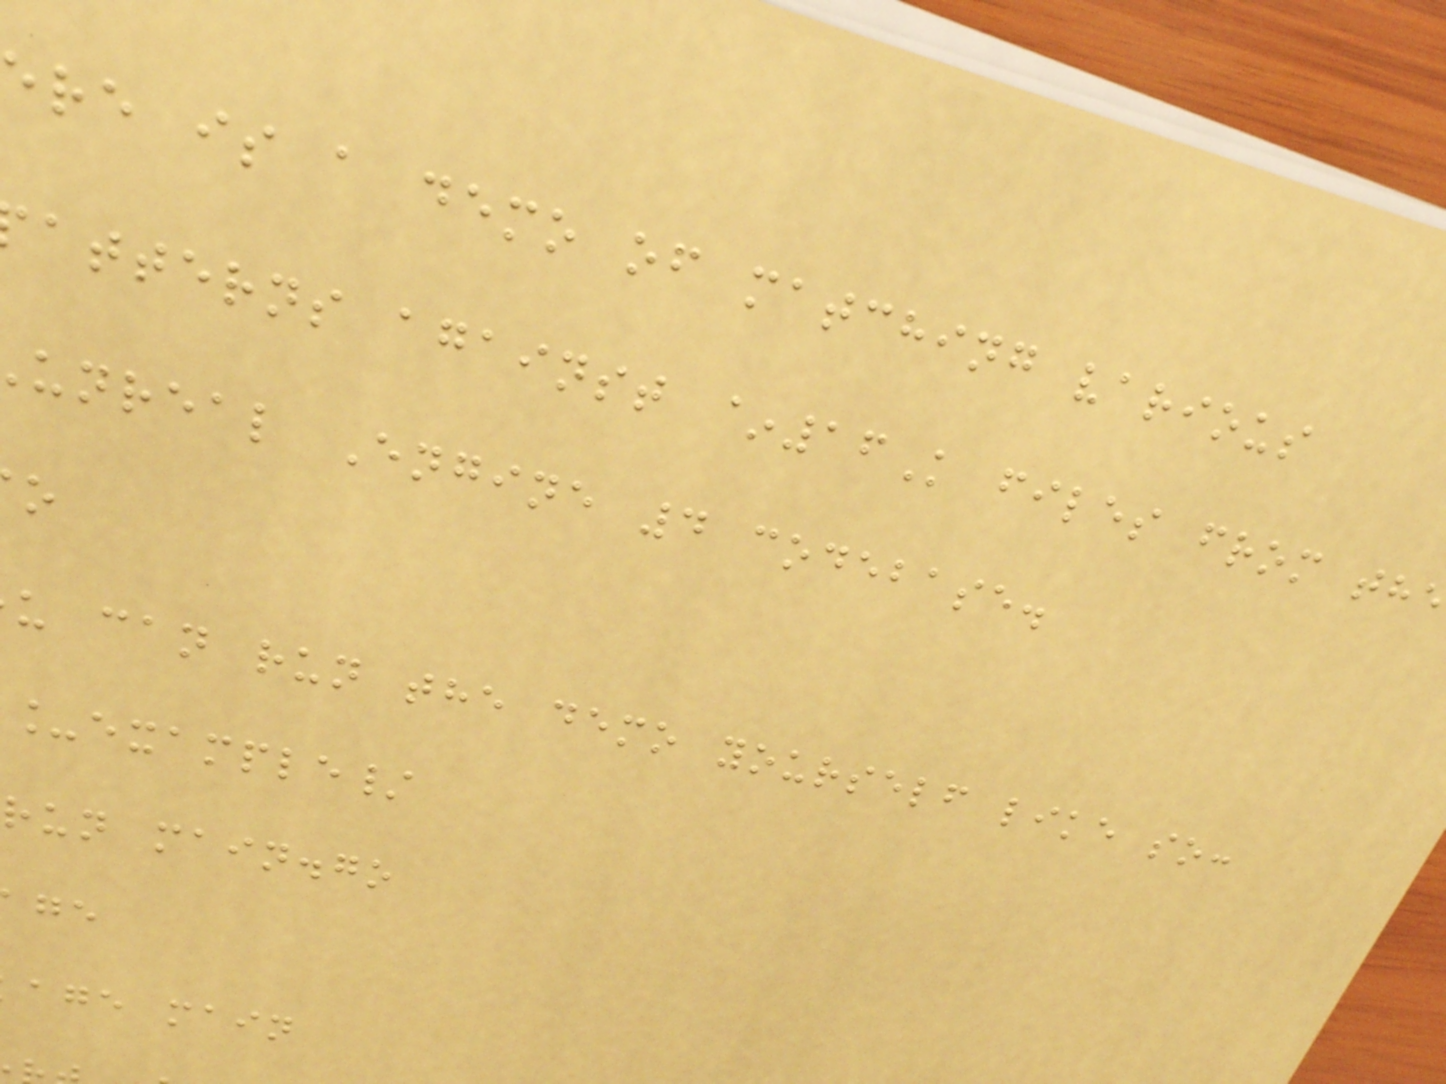re is a demo of matching various
atterns against ~16K files from th
unreal Engine 4 codebase.
u can run the demo yourself like so:
_example/
run main.go
age main
